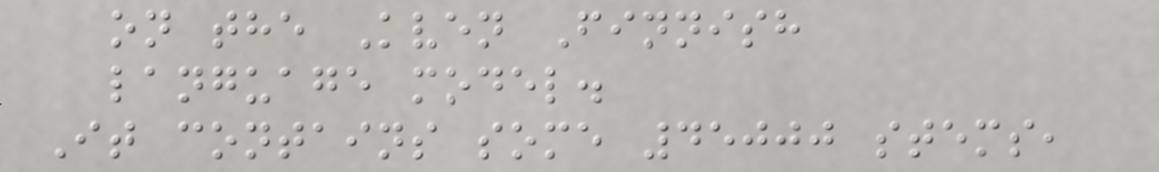on the Kven Finnish
language model.
It contains some 45000 stems,
